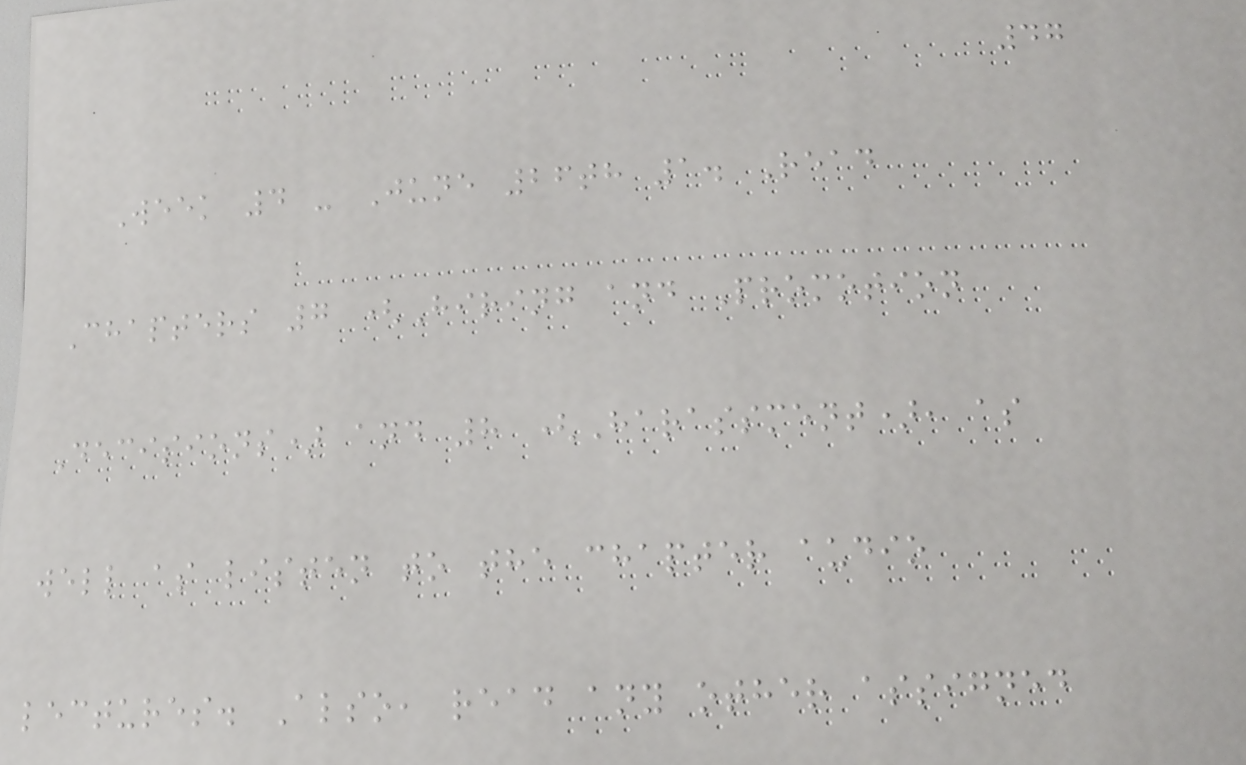47
Week 4 - June 26th 1. Read
Chapters 7 (Hiring and Promotion
Decisions) and 8 (Harassment), as
well as listen to the chapter audio
lectures. Also, read any other assigned
